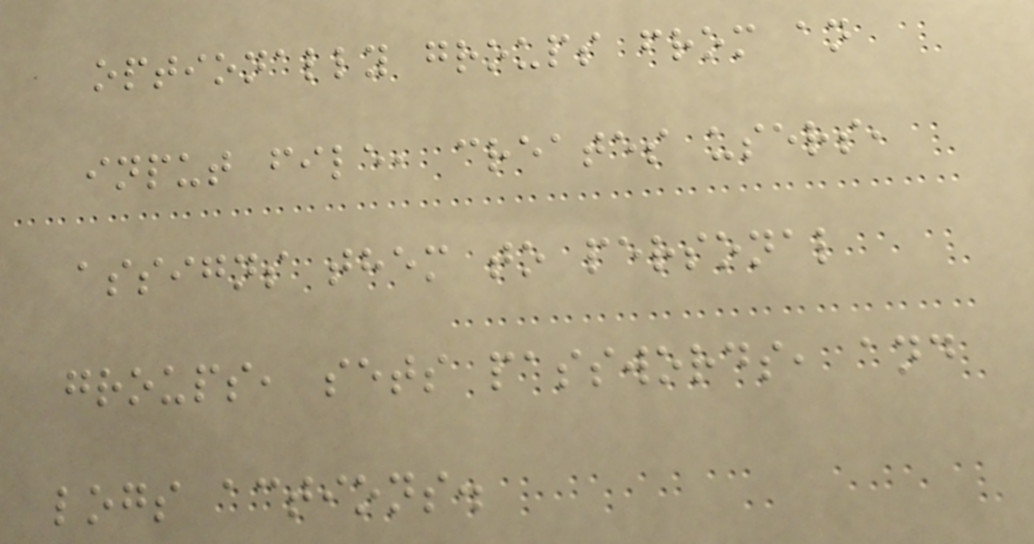optionally groups from an
input file, creates users,
assigns them to personal
groups, sets passwords, and
logs actions.
